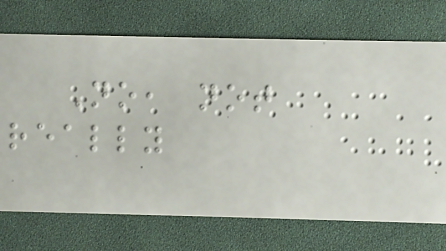No, not
really
